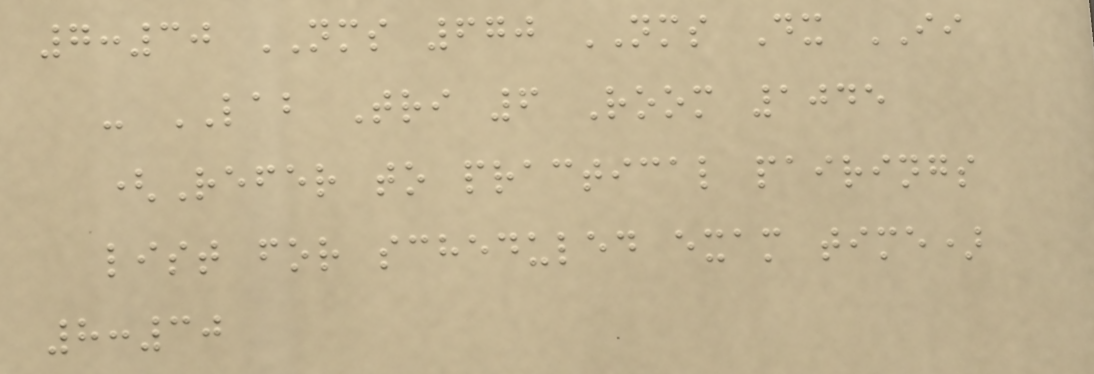7:30 NMS 670 NMS Dx II
- LAB Tri 6 Room 1045
(Refer to practical pairings
list for scheduled exam time)
8:30
